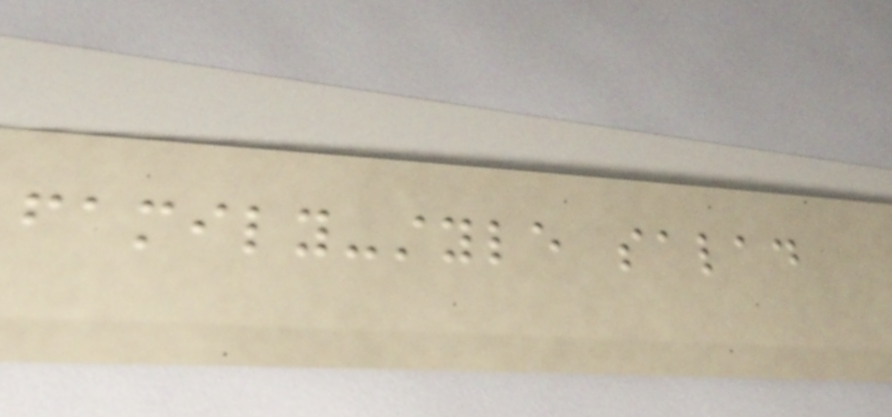family-style salad
